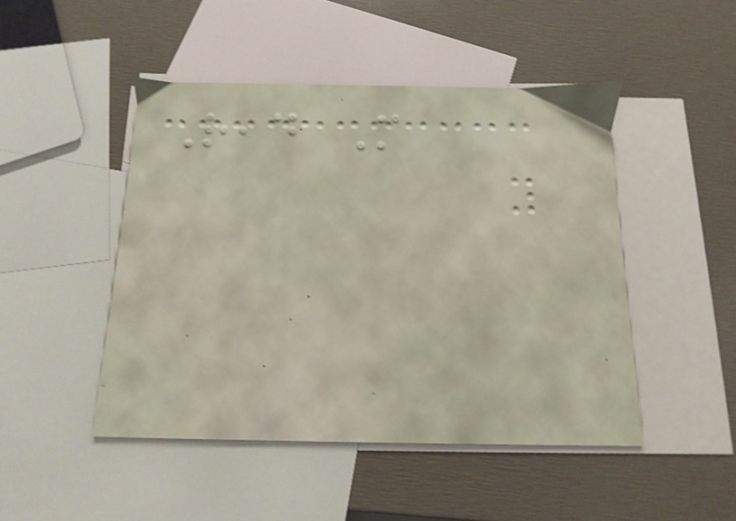Read More
